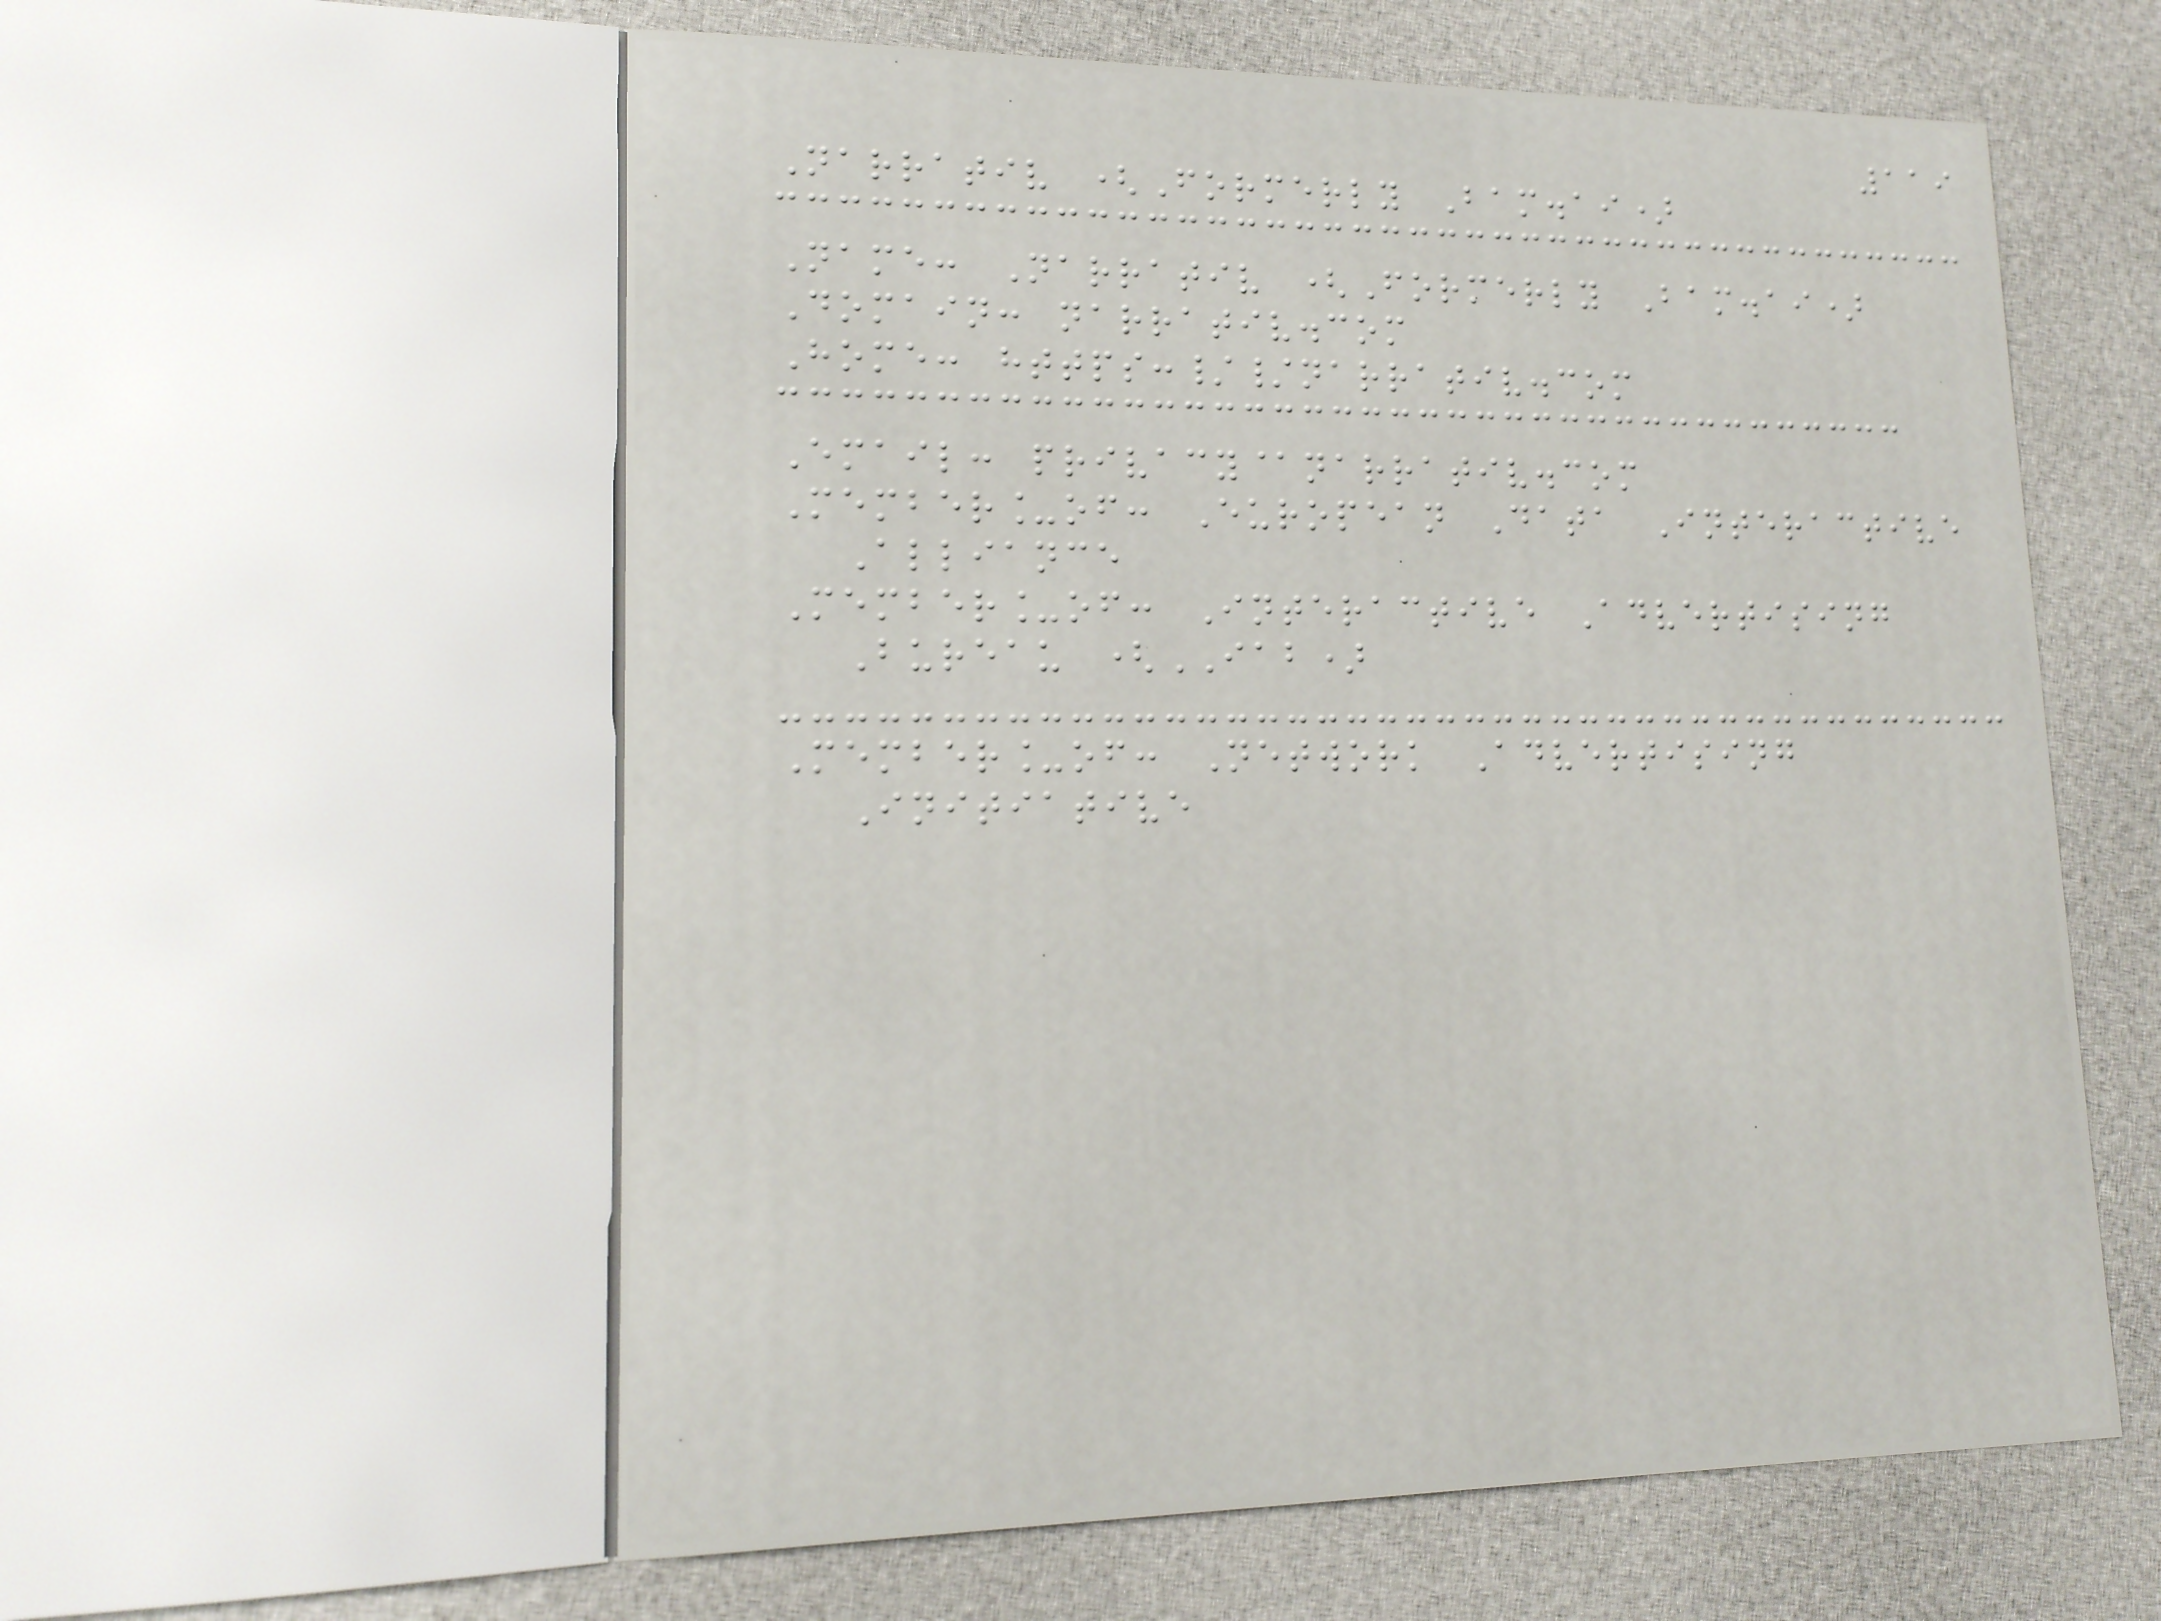119
Narrativ (Formerly Bam.ai)
Name: Narrativ (Formerly Bam.ai)
Domain: narrativ.com
Home: https://narrativ.com
Email: privacy@narrativ.com
Member_of: European Data Interactive
Alliance
Member_of: Interactive Advertising
Bureau (IAB)
Member_of: Network Advertising
Initiative
